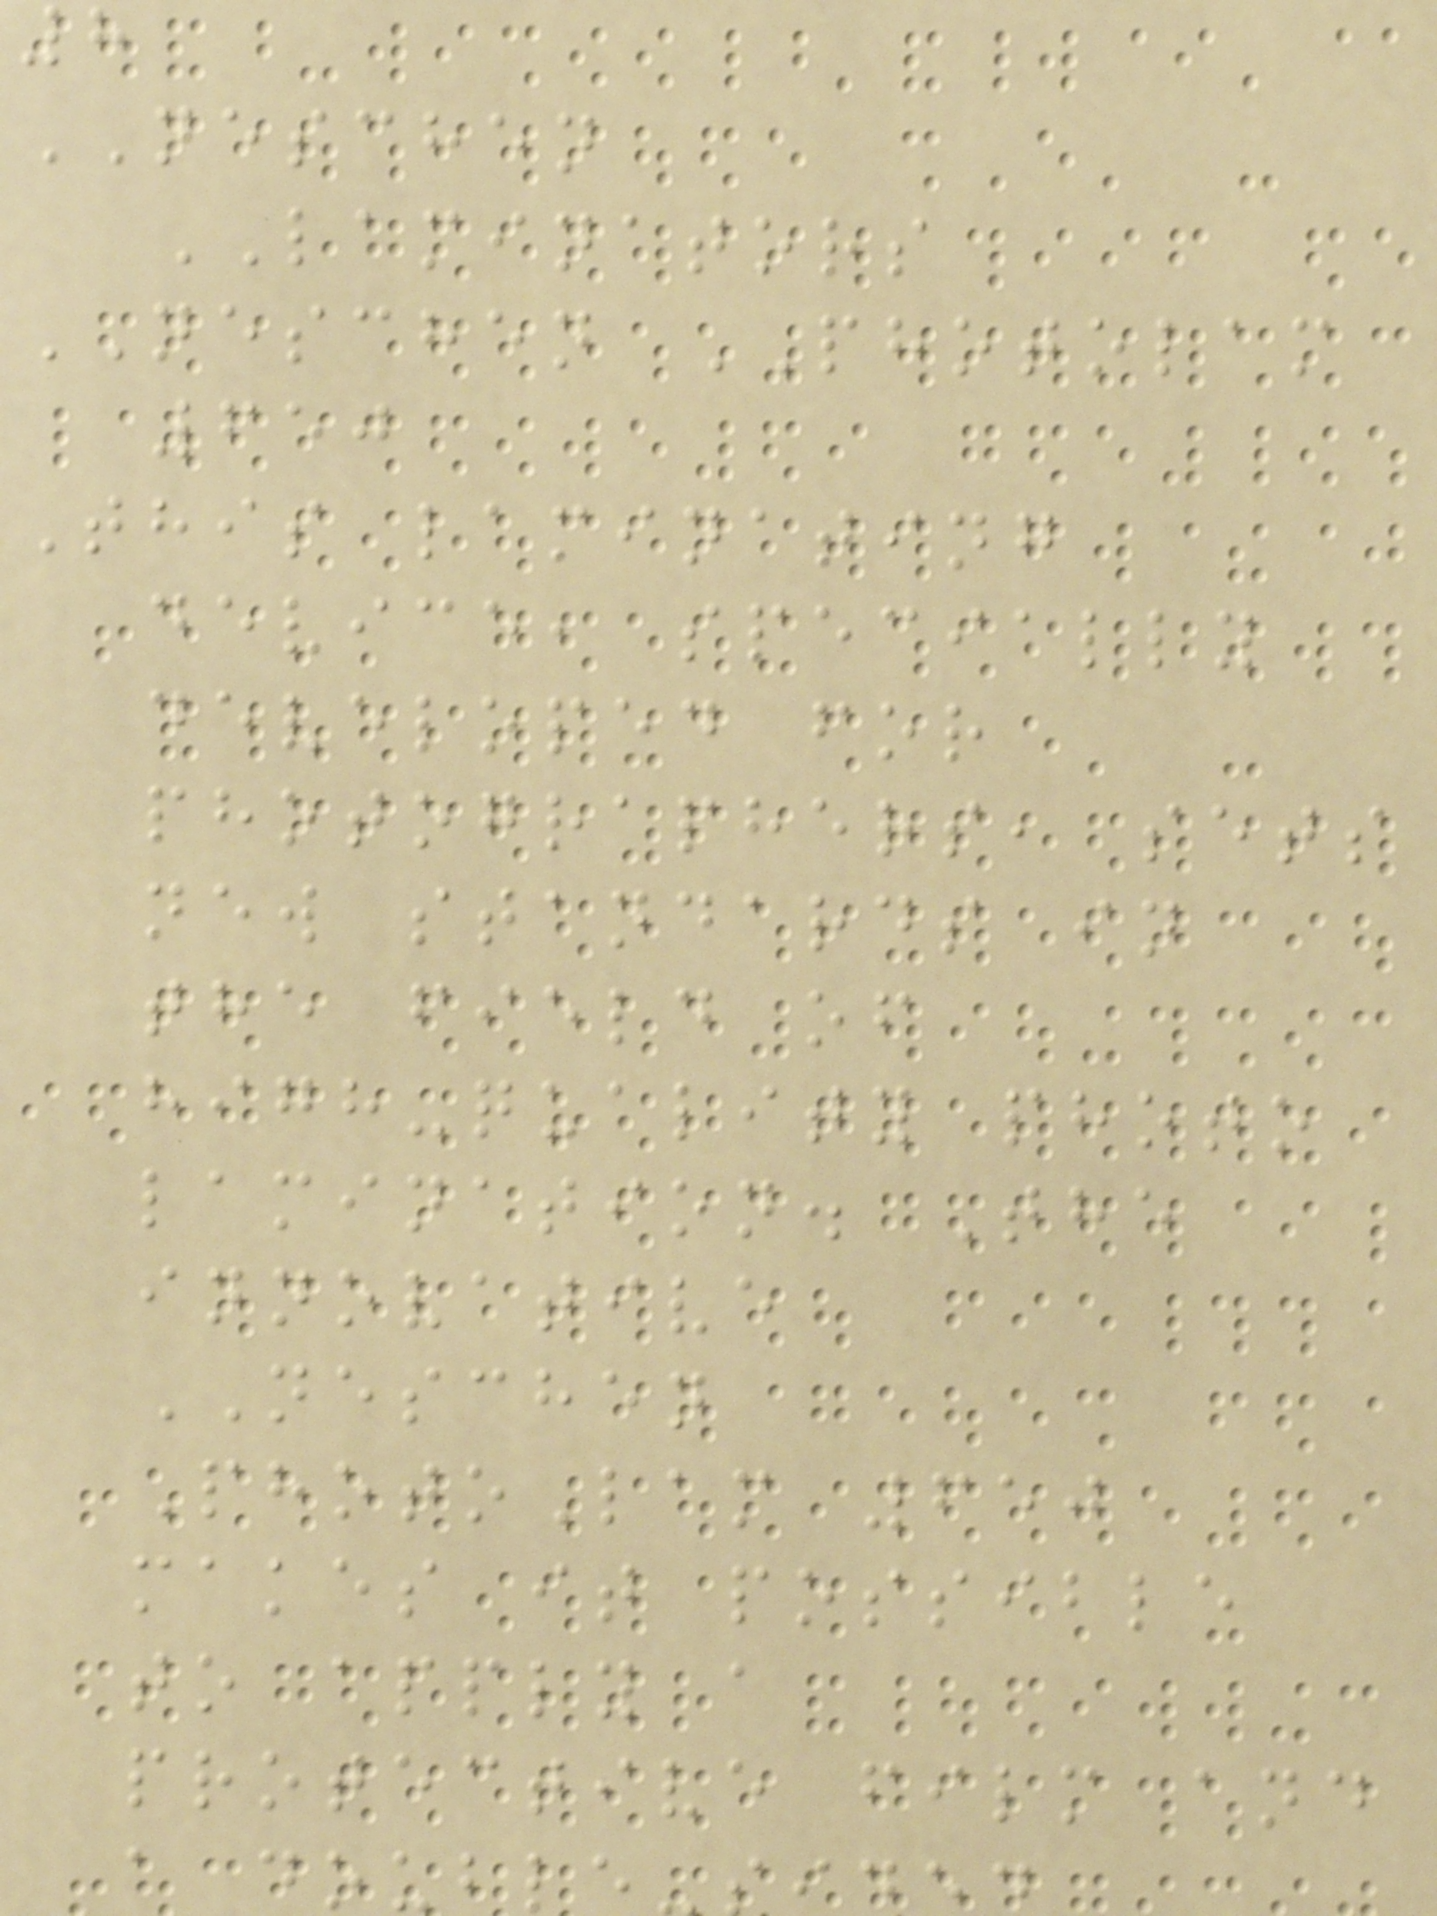8
NESCHEN
LAMINATORS
NESCHEN PHOTOLAM
650
This laminating
device, specially
developed for
photographers, sets
new standards in
the field of
high-quality photo
lamination. The
innovative
NESCHEN
PhotoLam 650
makes it possible
to apply a
protective film and
a doubl
